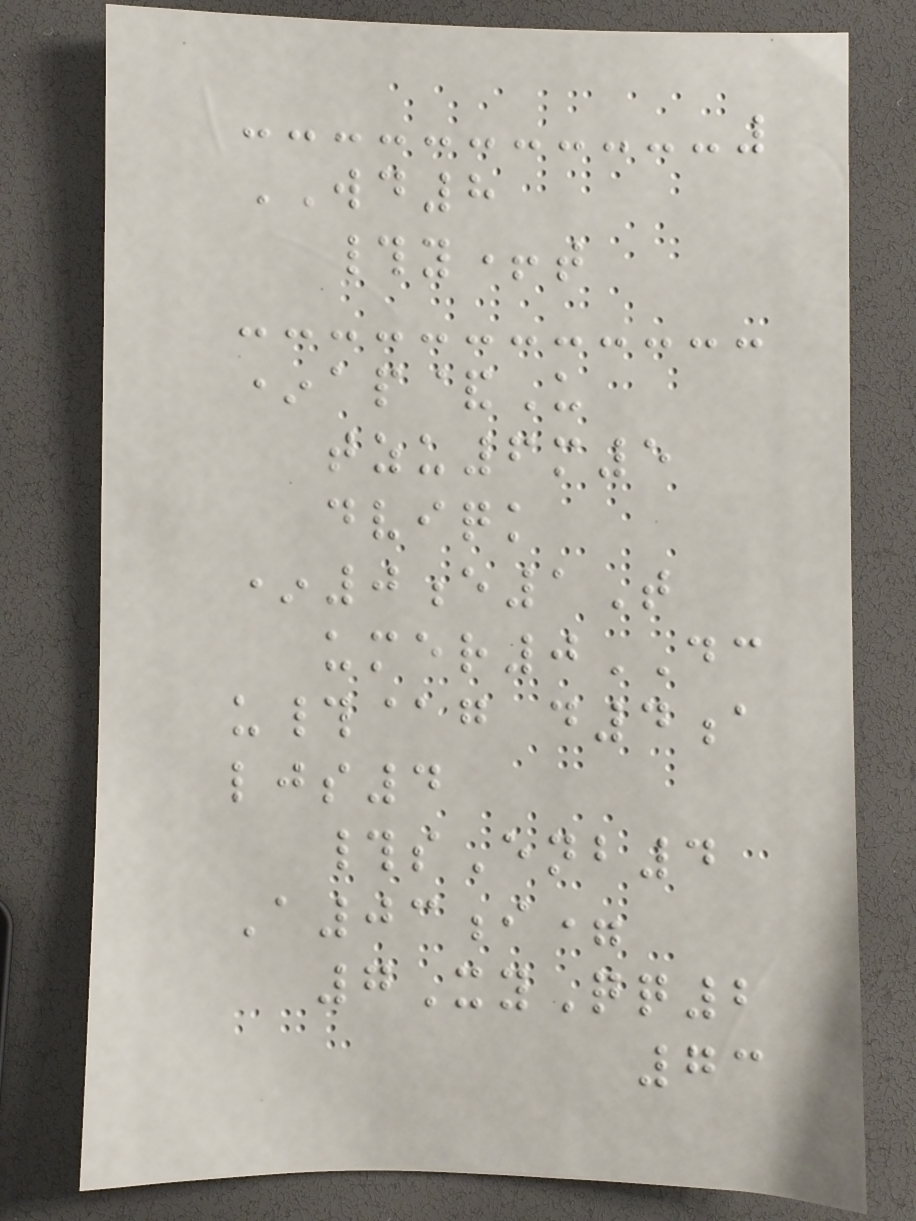WD8
#y+t
*ap&U
tzu6m5
dviqk
*0e1T
umer0DC
u#@g d4a
ljs4
#sEnb4
A03i=
7XyQq2
73
